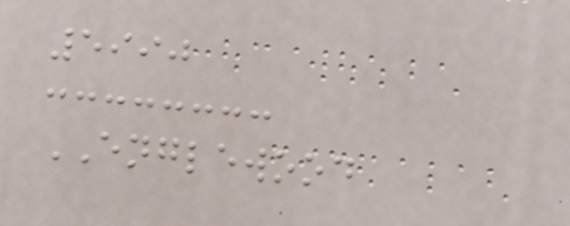5990
ENGLEWOOD
